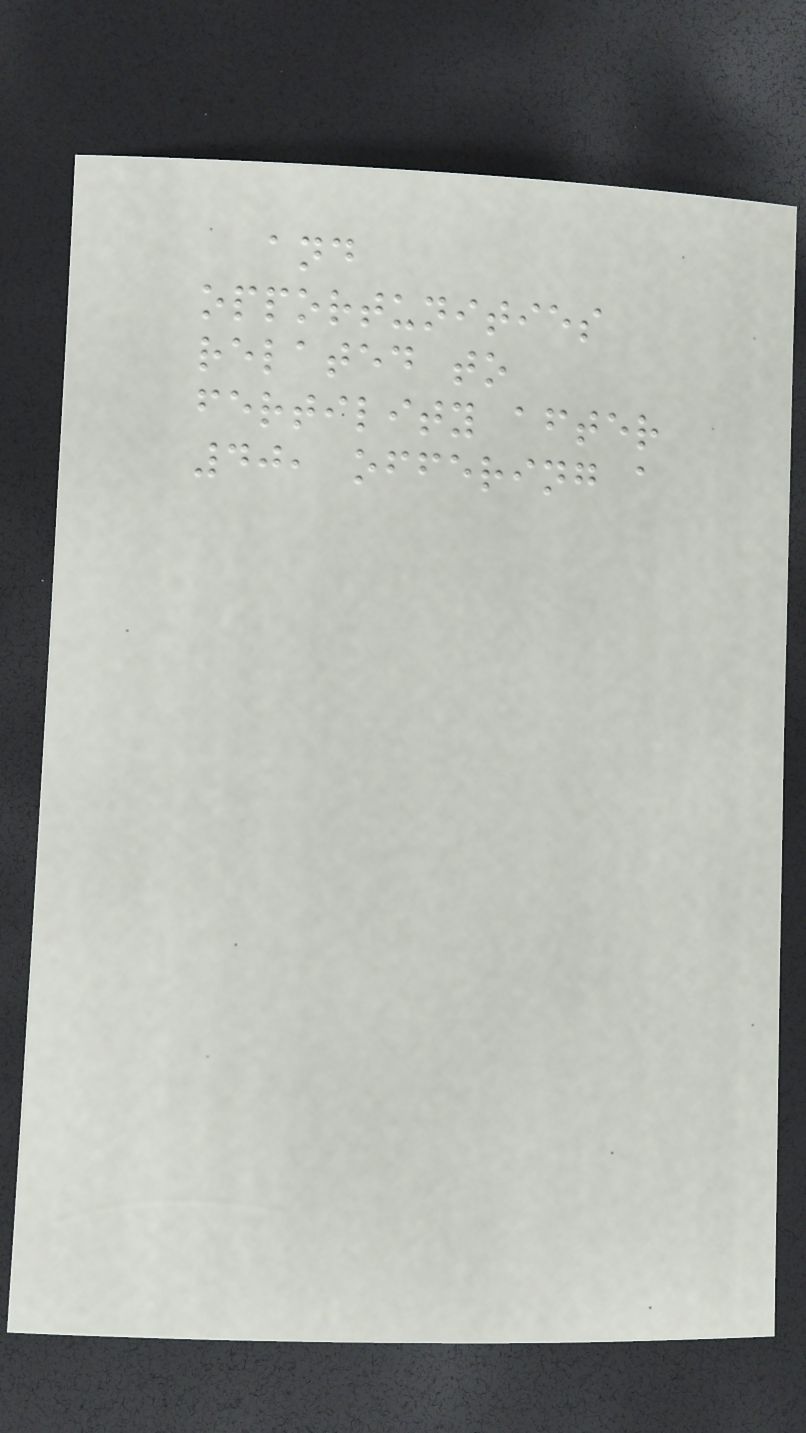and
opportunities
related to
fertility after
40, offering a
